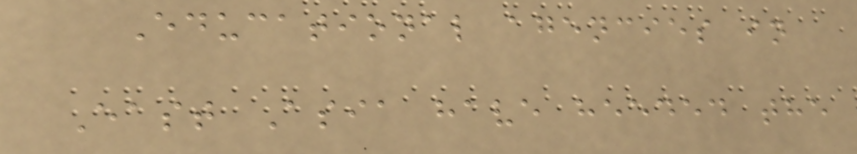Educational agencies in
East Asia have heeded the
